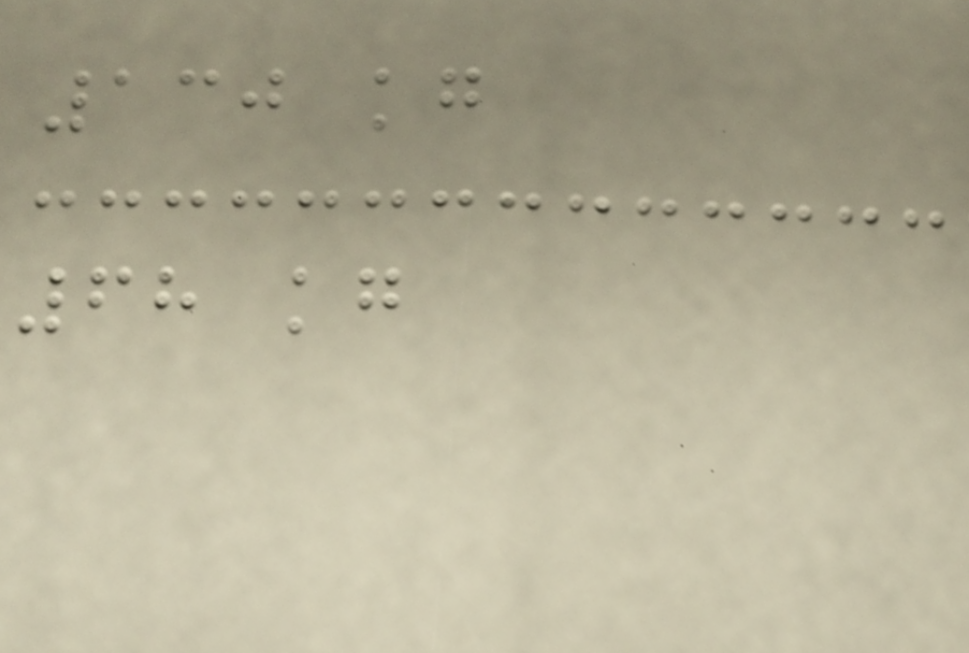130 kg
68 kg
